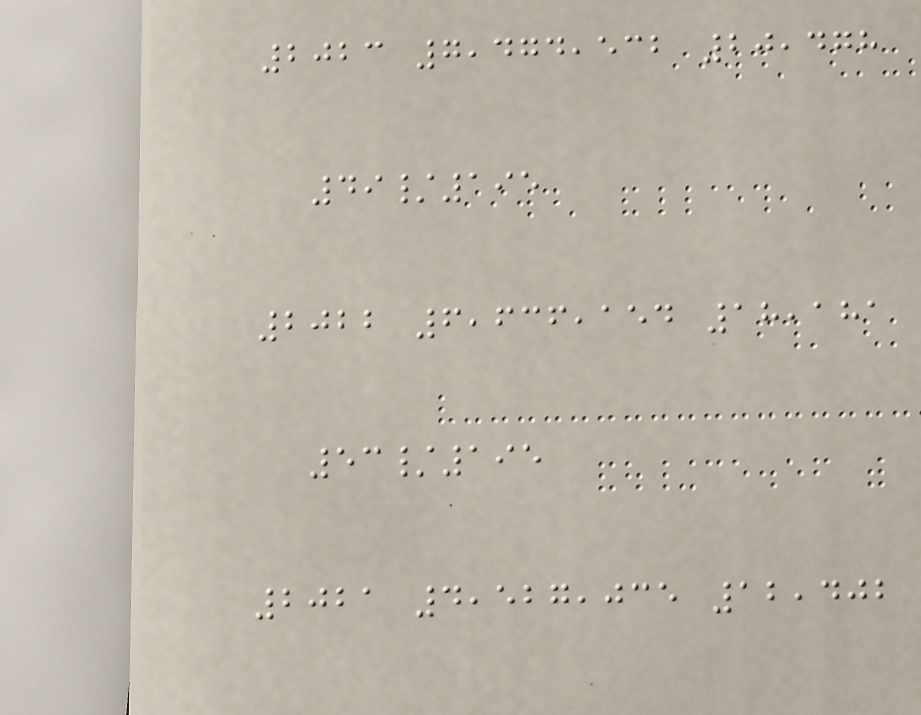2023 7,474,532 20,478
49/195
2022 6,636,154 18,181
53/195
2021 4,527,035 12,402
